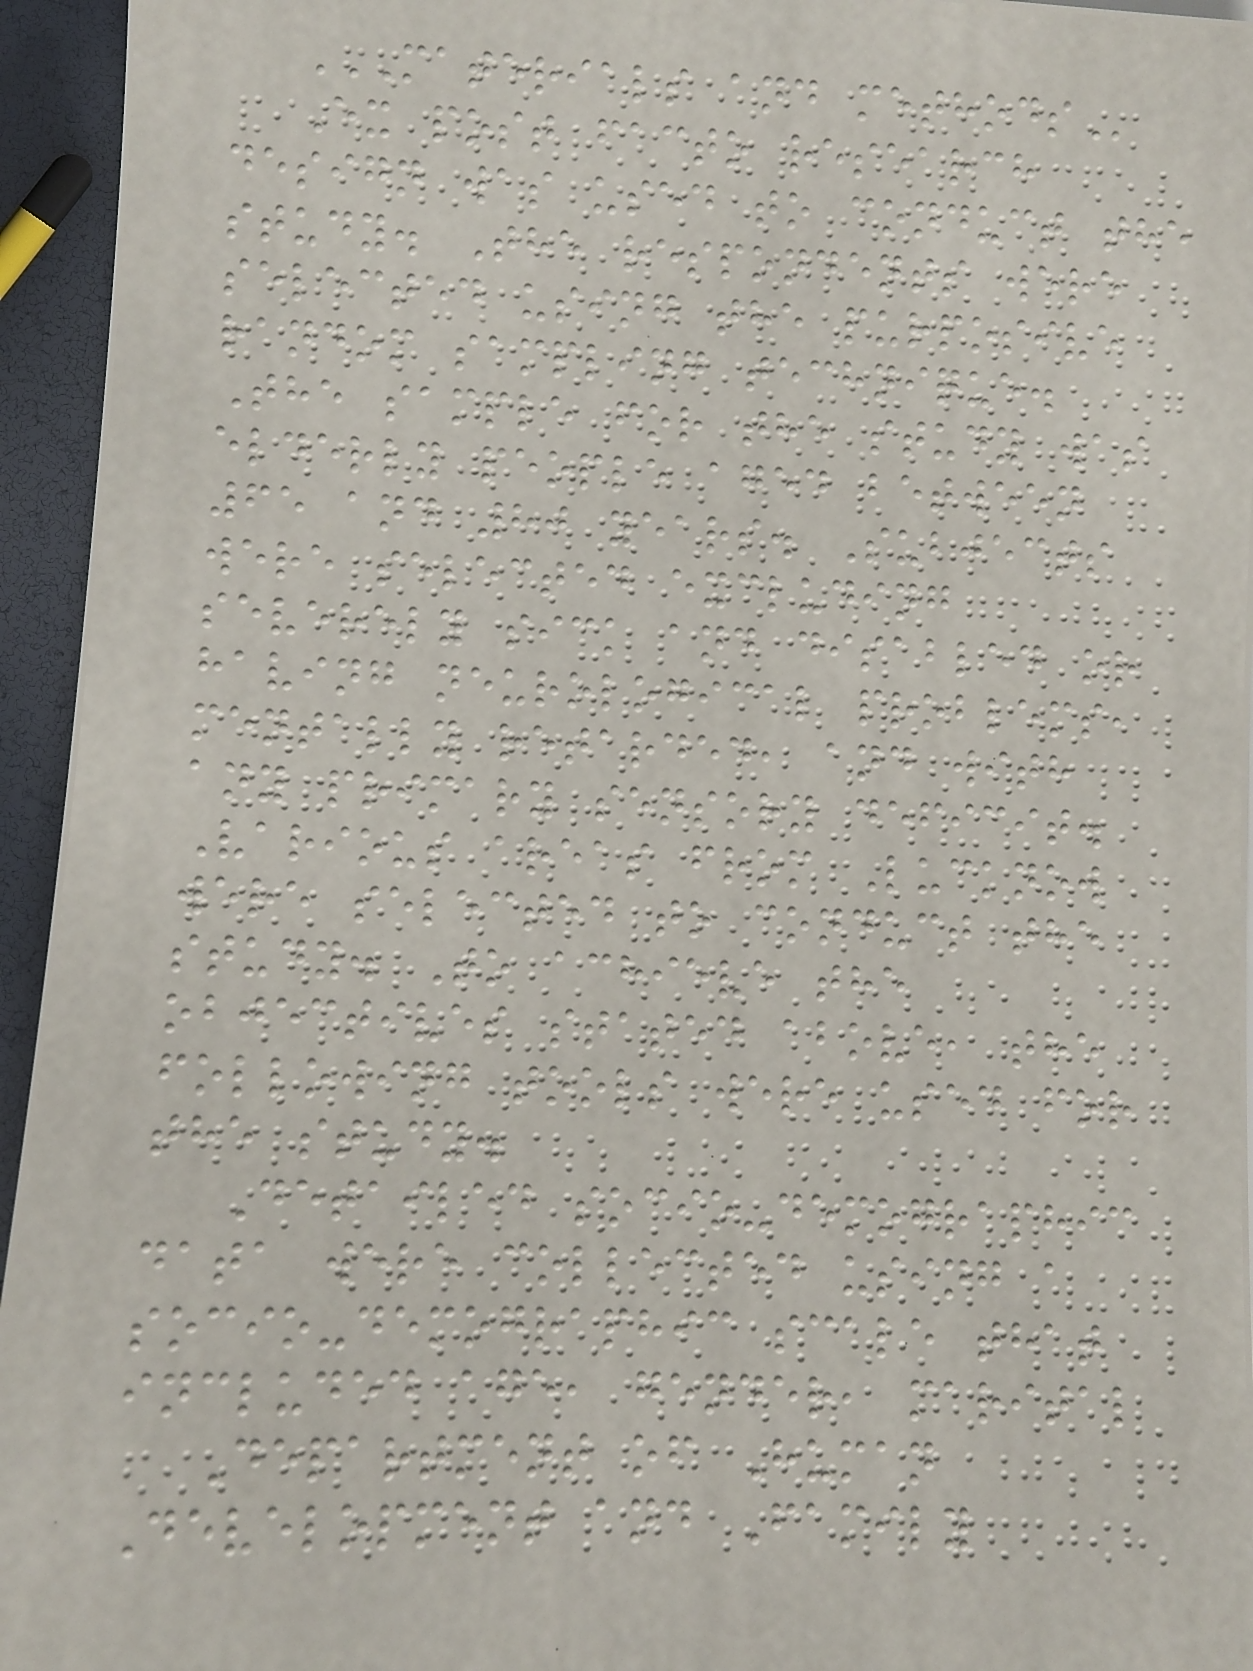MATERIALS AND METHODS
Ex post facto research
design was used to conduct the
study. The respondents were
selected using the purposive
random sampling technique.
The sample for the study was
elderly people aged between
65 and 80 years. Subjects
were selected excluding
severely sick and disabled or
having neurological problems,
mentally retarded, and with
any primary sensory deficit.
Various areas from Lucknow
were selected to conduct the
study. To achieve the
objectives stated above, the
following tools were used for
the study.
Detailed socio-demographic
data were collected using a
socio-demographic scale that
included age, gender, marital
Department of Human
Development and Family
